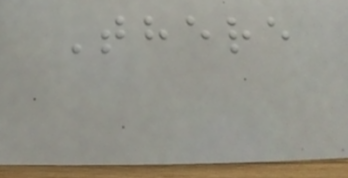There
